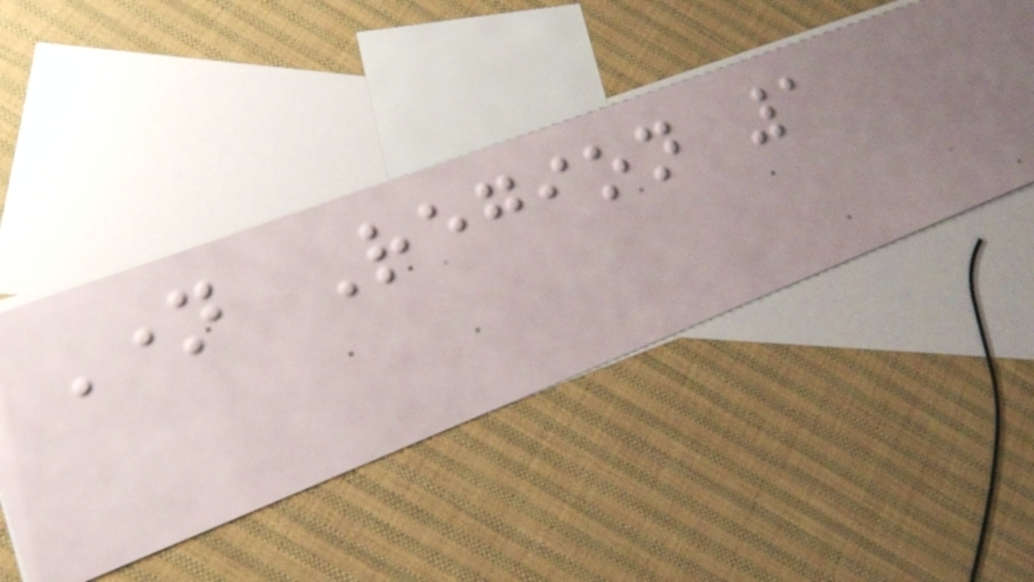Name Region 1
